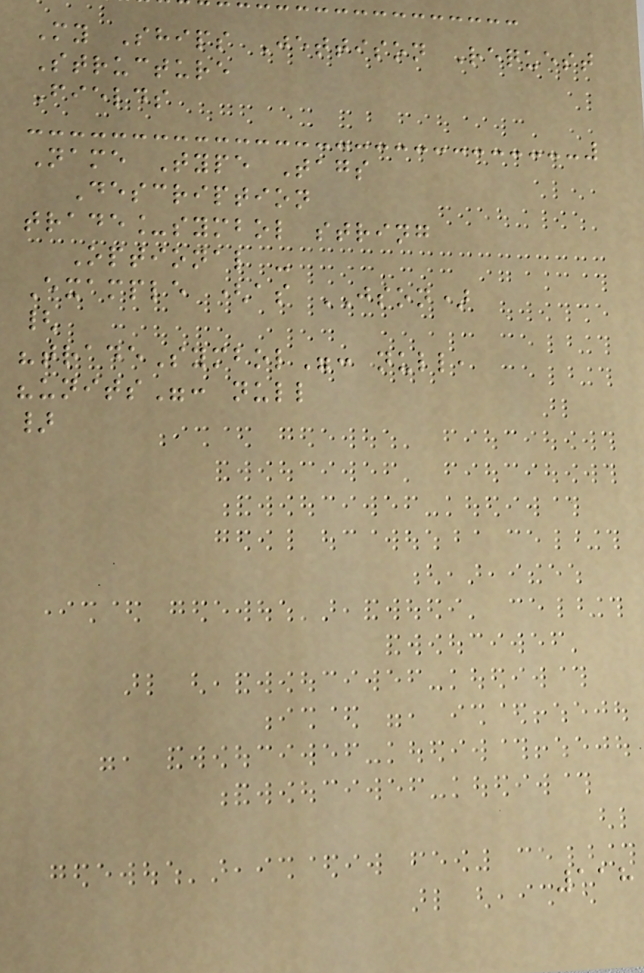My Ships Jettison Request
Structure
Fields
Name Type Tags
Description
trade_symbol string
Optional -
Example (as JSON)
{
"tradeSymbol": null,
"units": null
}
118
